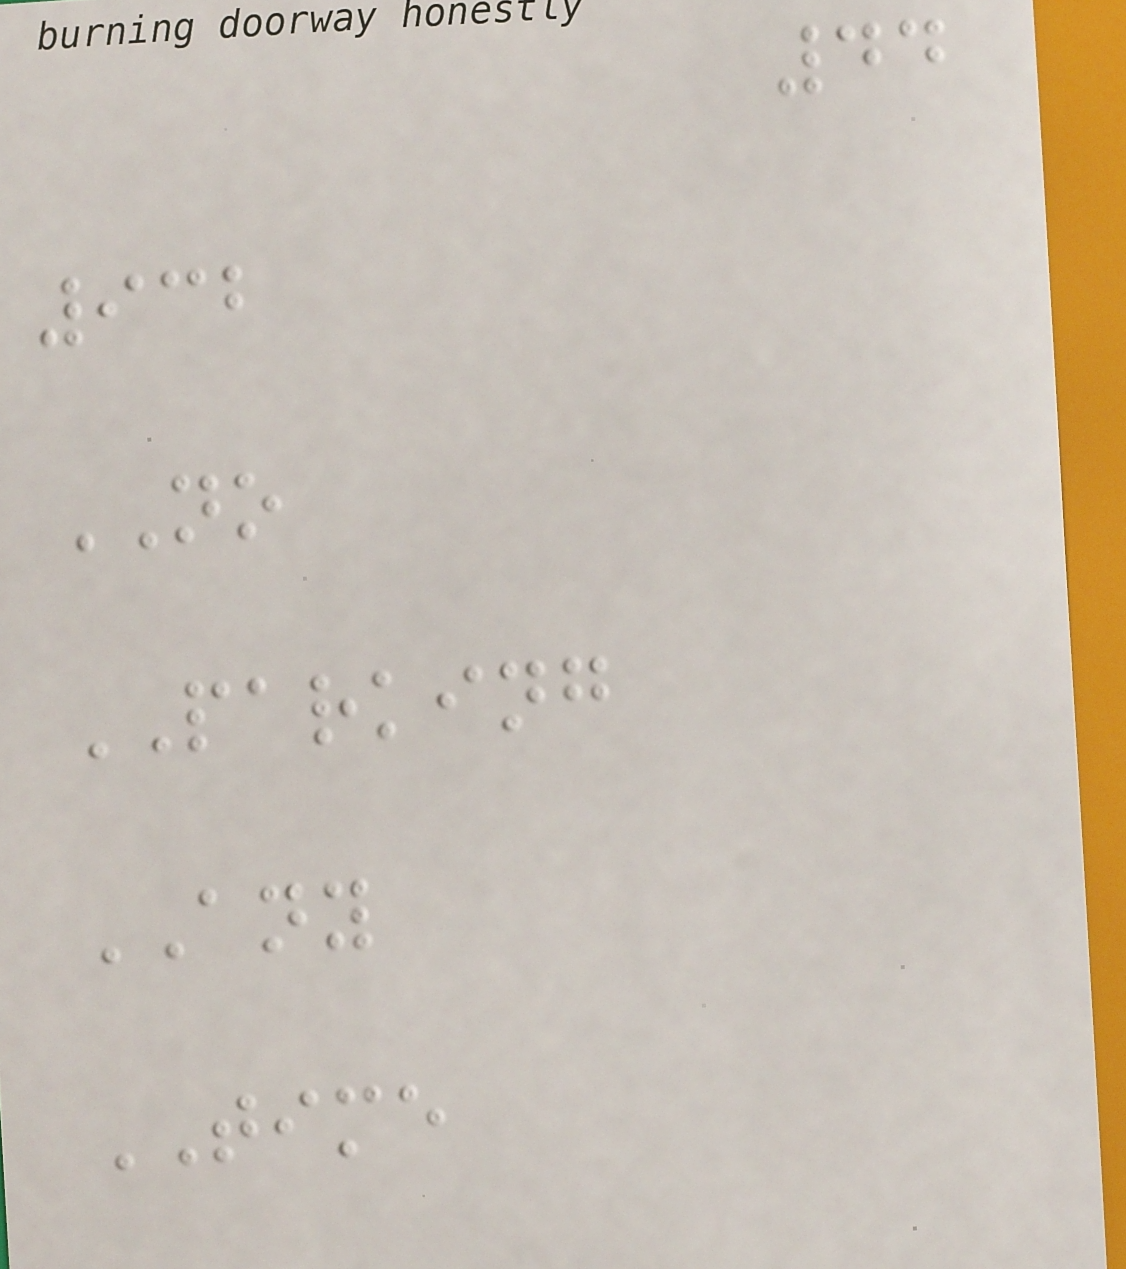44
932
NO
PARKING
ANY
TIME
